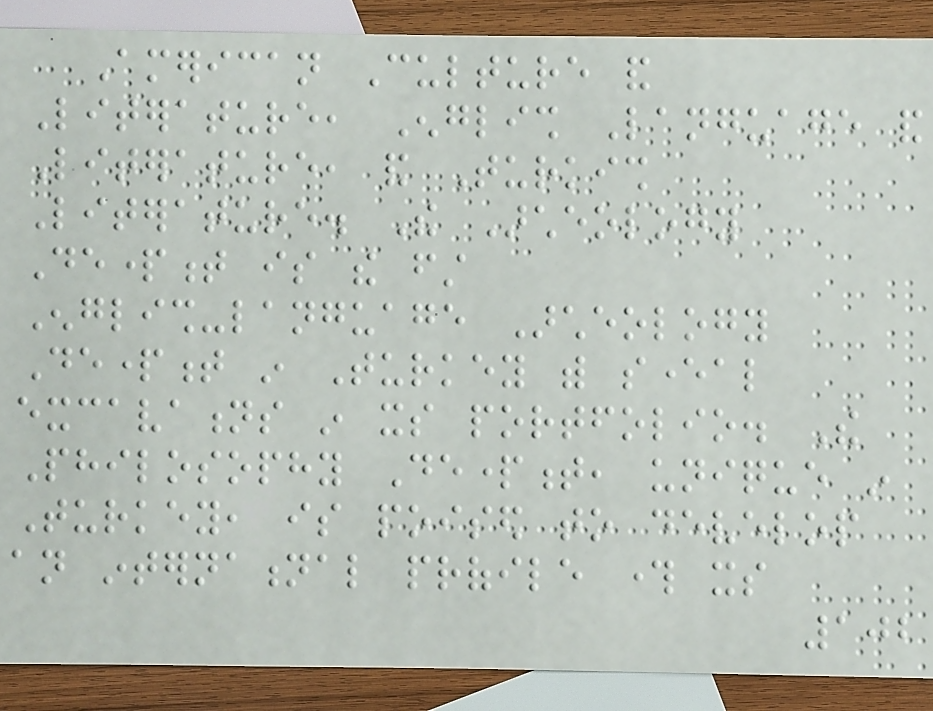American Culture and
Literature, English Language and
Literature, and Turkish
Literature. The Archeology
Department is the first
English-language Archeology
Department in Turkey with several
excavations in its portfolio. The
Philosophy Department, unique in
Turkey, is poised to develop
an international profile through its
102
